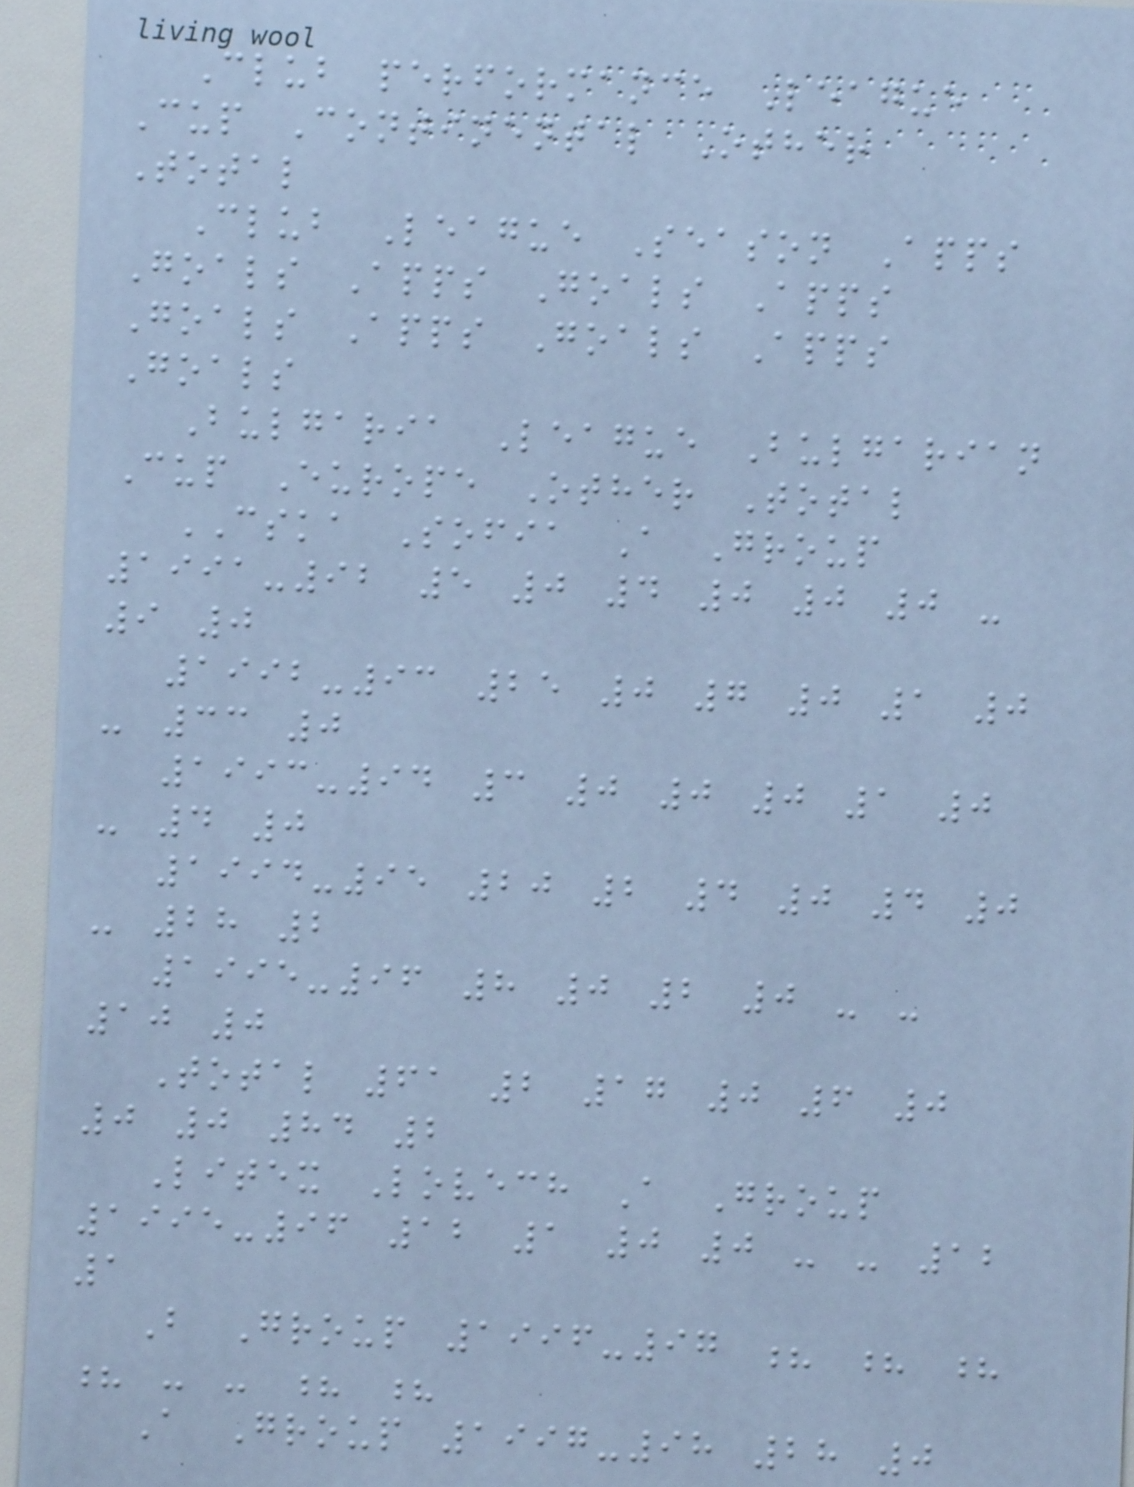Club performance League
Cup Continental Other
Total
Club League Season Apps
Goals Apps Goals Apps
Goals Apps Goals Apps
Goals
Bulgaria League Bulgarian
Cup Europe Other Total
CSKA Sofia A Group
1991-92 5 0 4 0 0 0 -
9 0
1992-93 25 0 7 0 1 0
- 33 0
1993-94 3 0 0 0 1 0
- 4 0
1994-95 20 2 4 0 4 0
- 28 2
1995-96 8 0 2 0 - -
10 0
Total 61 2 17 0 6 0
0 0 84 2
Litex Lovech A Group
1995-96 12 1 0 0 - - 12
1
B Group 1996-97 ? ? ?
? - - ? ?
A Group 1997-98 28 0
